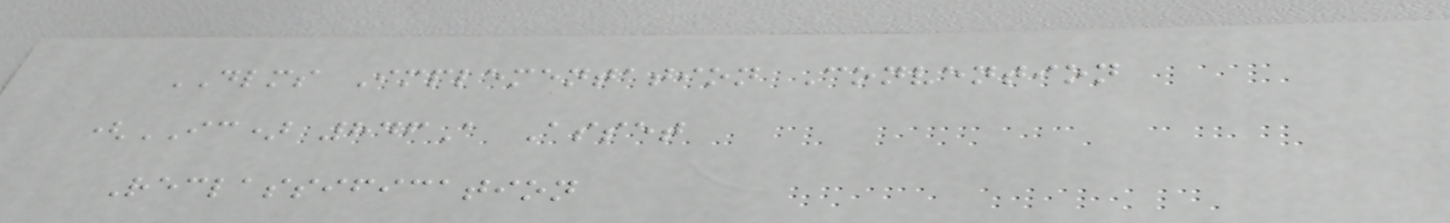DLMS Implementation Convention
(IC) 846A Asset
Reclassification
